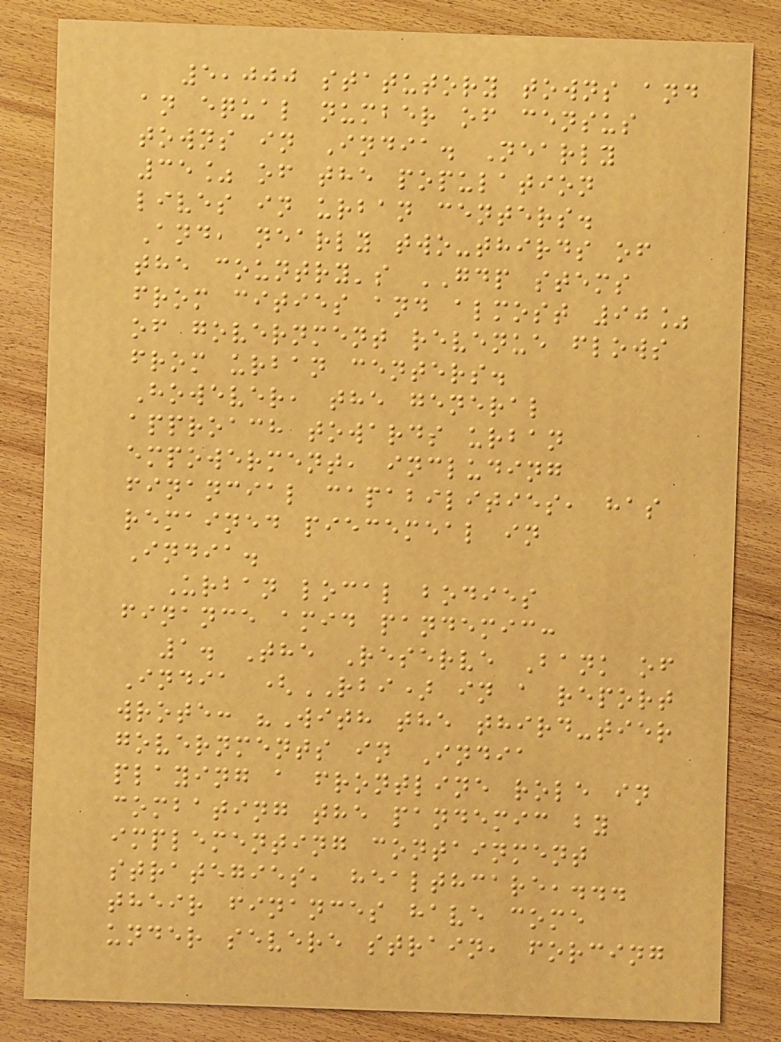5,000 statutory towns and
an equal number of census
towns in India. Nearly
35% of the population
lives in urban centers.
And, nearly two-thirds of
the country's GDP stems
from cities and almost 90%
of government revenue flows
from urban centers.
However, the general
approach towards urban
empowerment, including
financial capabilities, has
remained piecemeal in
India.
Urban local bodies
finance amid pandemic:
1. The Reserve Bank of
India (RBI) in a report
wrote: "With the third-tier
governments in India
playing a frontline role in
combating the pandemic by
implementing containment
strategies, healthcare,...
their finances have come
under severe strain, forcing
